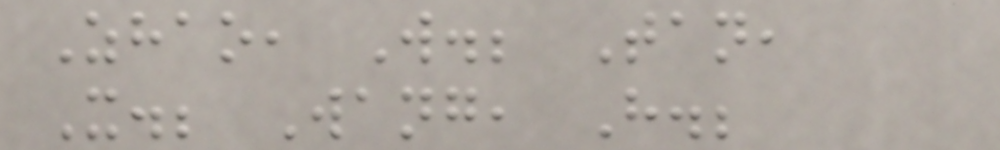Zhao, W.; Tan,
X.; Wang, H.;
